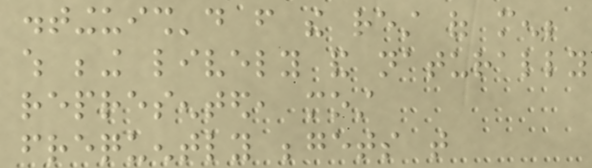distinguish'd from the rest of men;
which being lively and naturally
represented, most
frequently begets that
